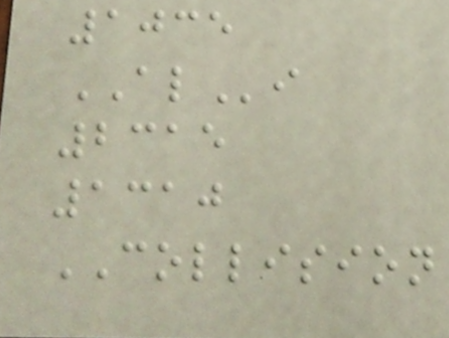1035
ALi
2315
1310
COLLISION
